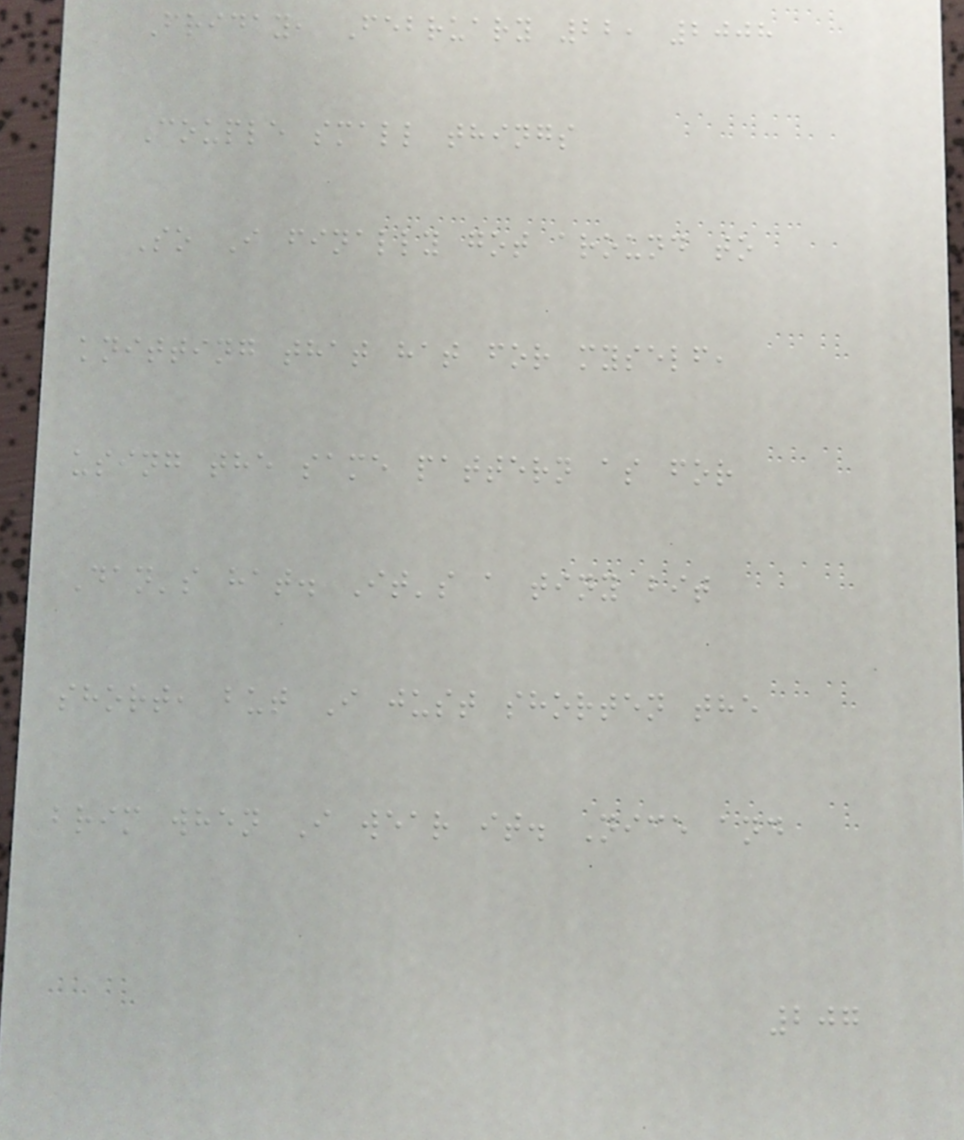Friday, February 22, 2008
Couple small things
So I finally got around to
knitting that hat for myself,
using the same pattern as for
Dan's hat. It's a tiny bit
short, but I just shorten the
brim when I wear it. Nice and
207
